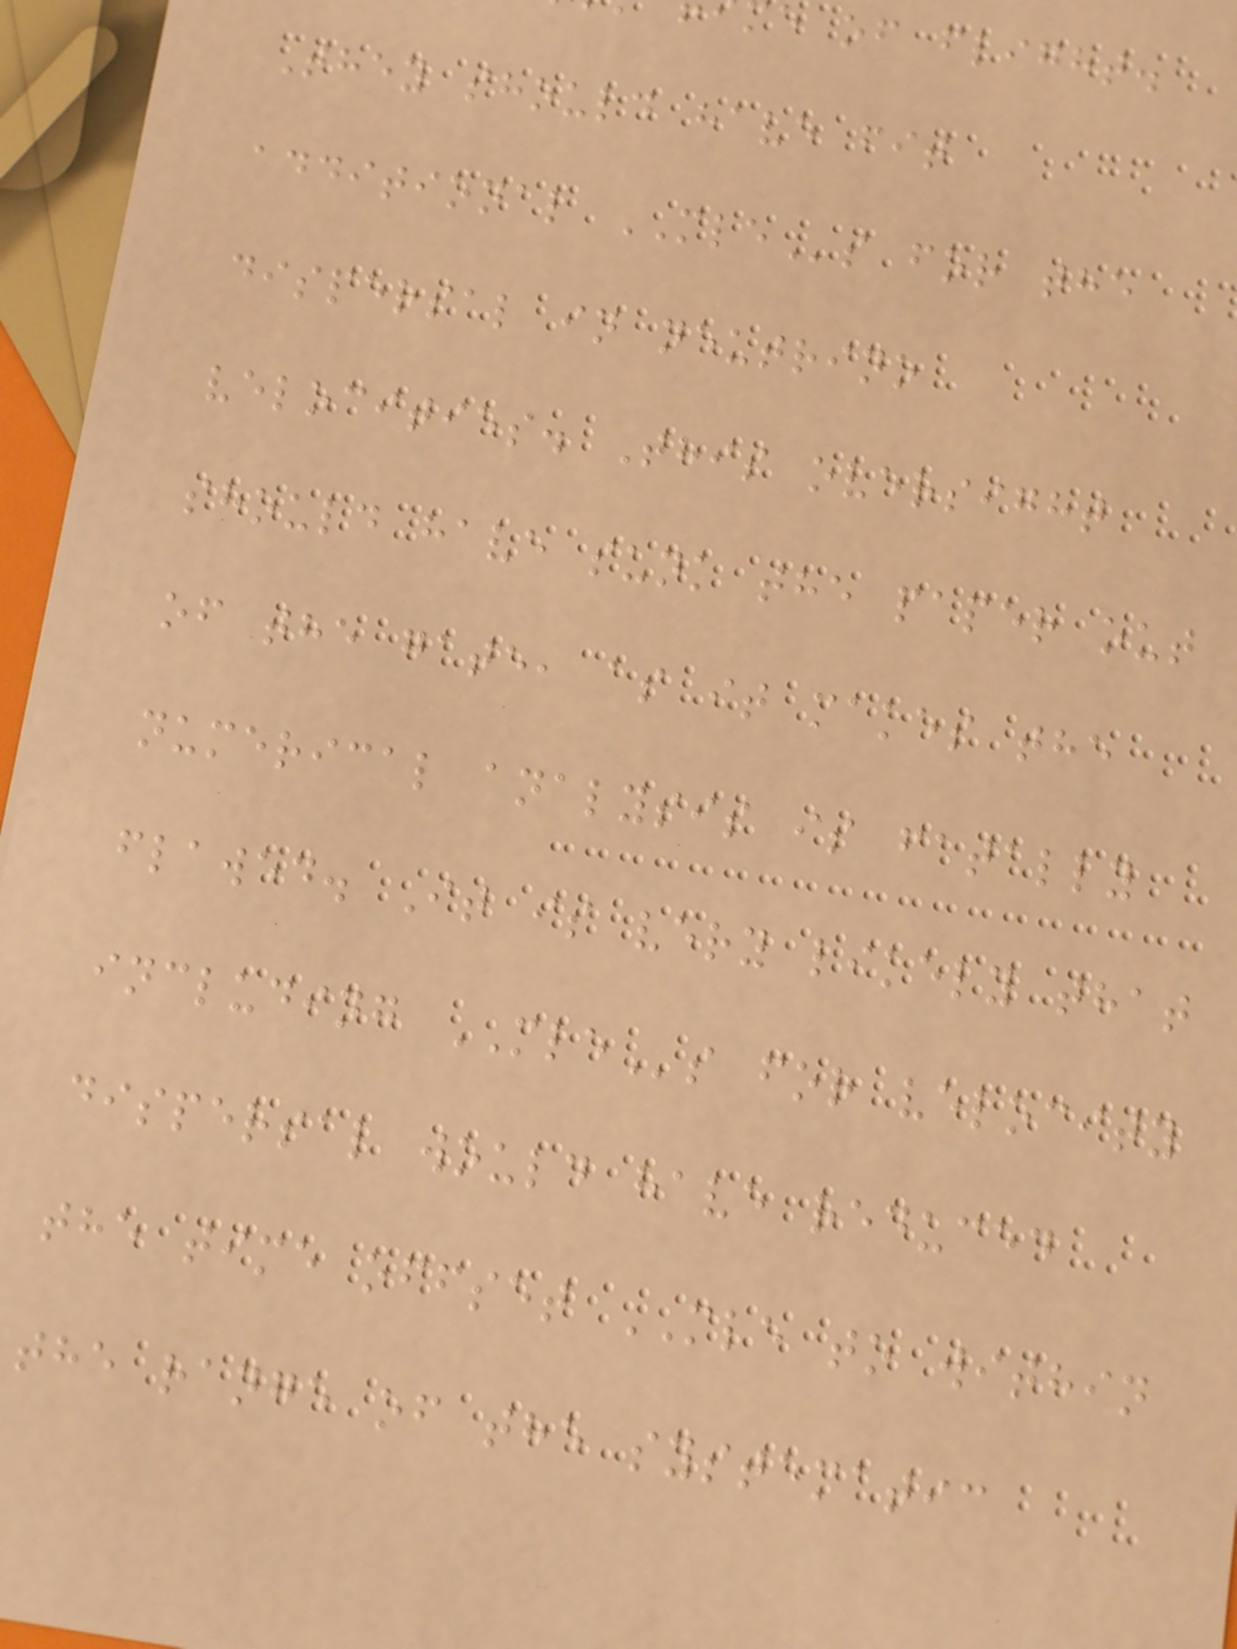e of flight.
They should have fit
additional MLEs for the
dispersal in neutrino
velocities. This oversight
should have sunk the paper out
of the gate, as it makes the
numerical analysis is fatally
flawed. It is very likely that
including MLEs for velocity
dispersal would have reduced
the time offset MLE to within
the range of the systematic
